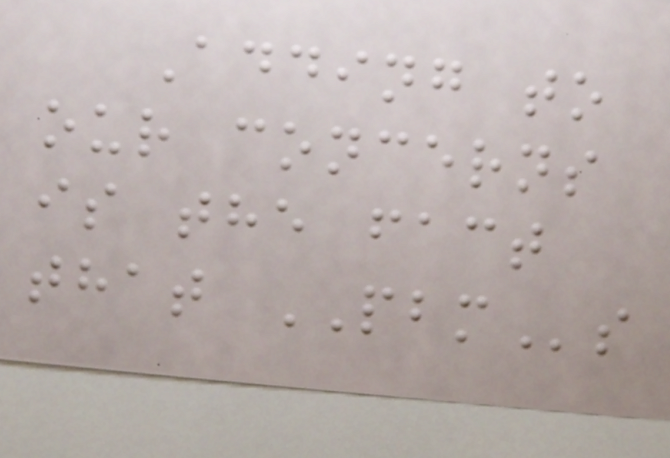Adding to
our concerns
is the fact
that PBMs
